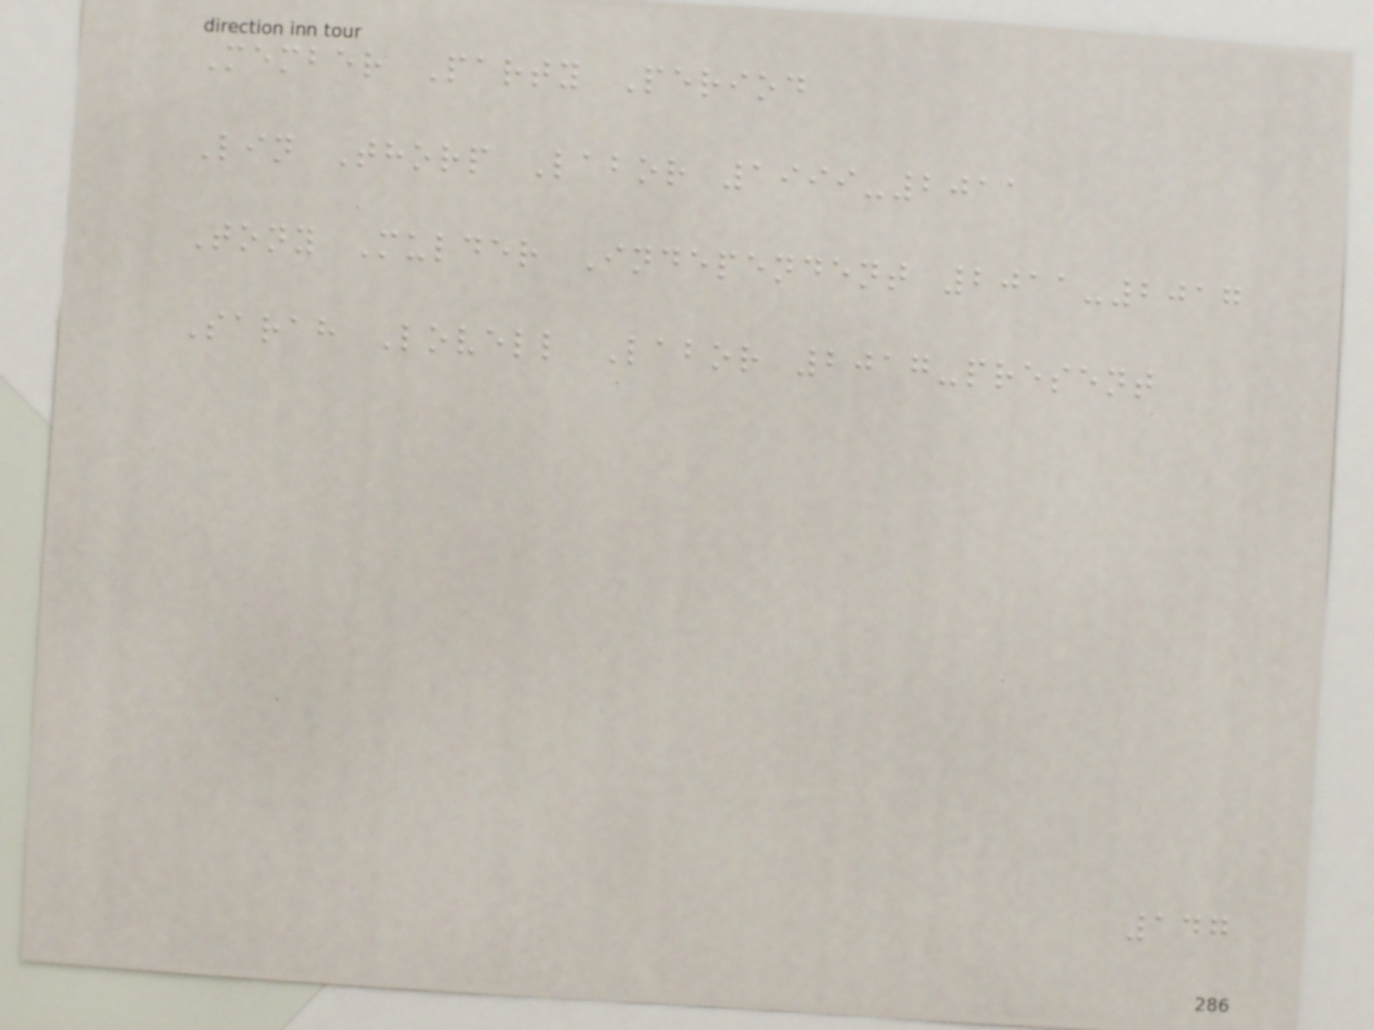Member Party Period
Lin Thorp Labor 1999-2011
Tony Mulder Independent 2011-2017
Sarah Lovell Labor 2017-present
147
